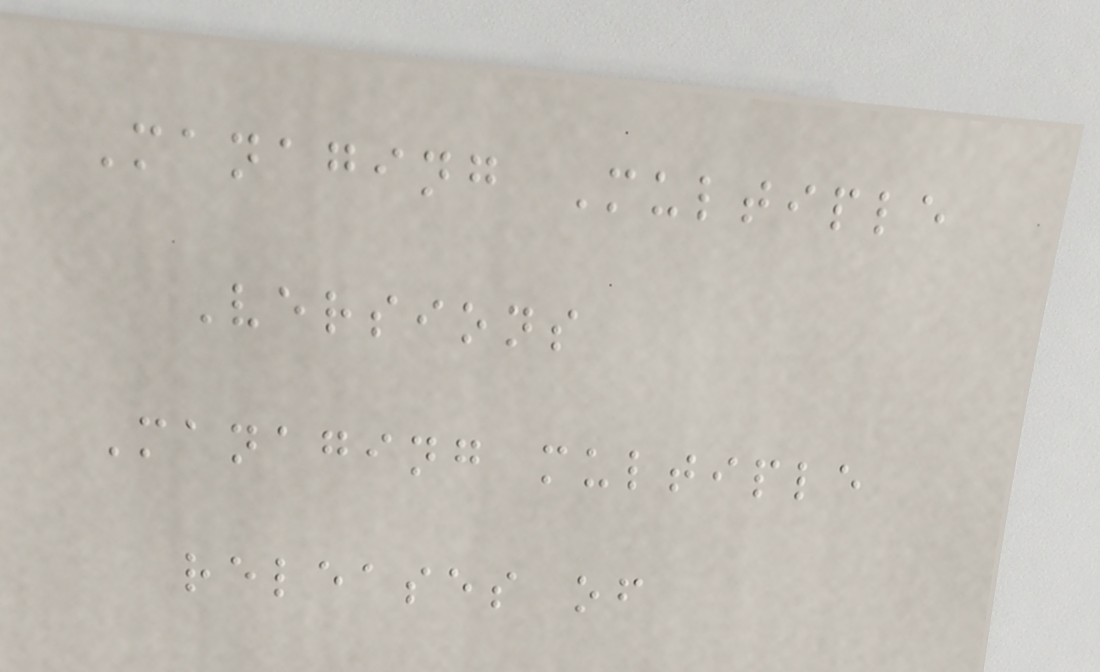Managing Multiple
Versions
Managing multiple
releases of
